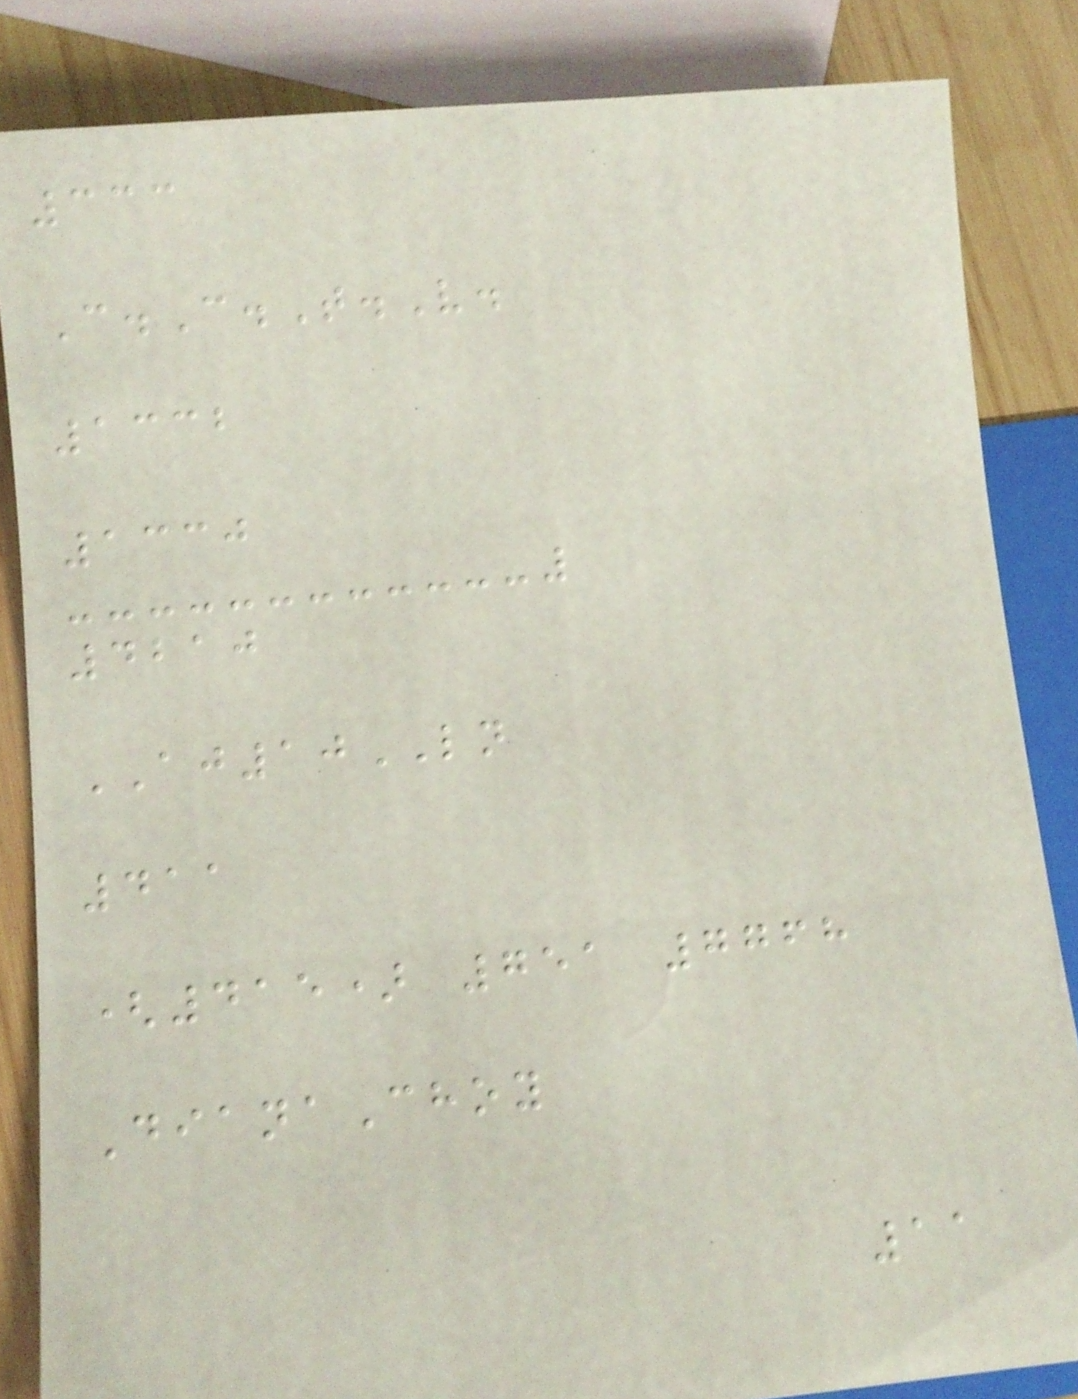333
C.C.T.V.
1332
1330
4210
AJ10LN
411
(415) 751 7768
DianaChoy
11
